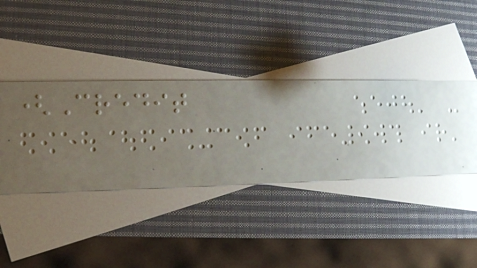(Credit
